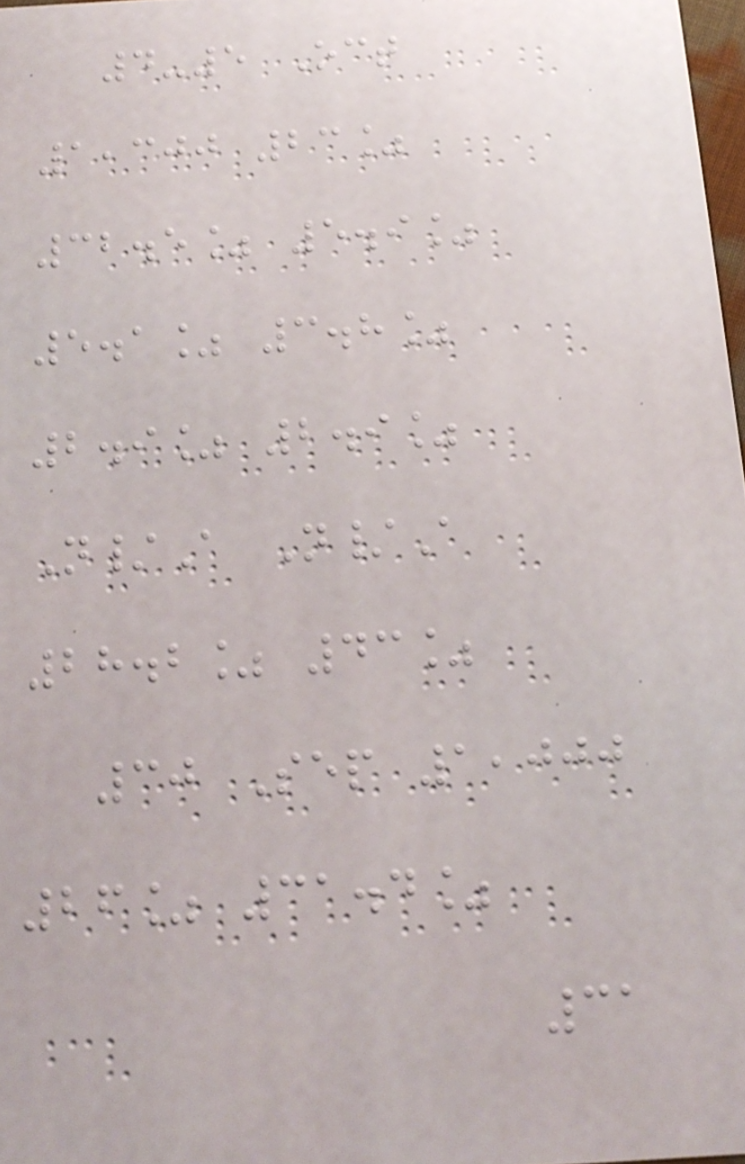4-5 Oct
1,300 23%
32.5% 5.9%
5.1% 3.8%
2.9% 2.9%
N/A N/A
28.2% 43%
30 Sep 1,000
26% 31.4%
31
